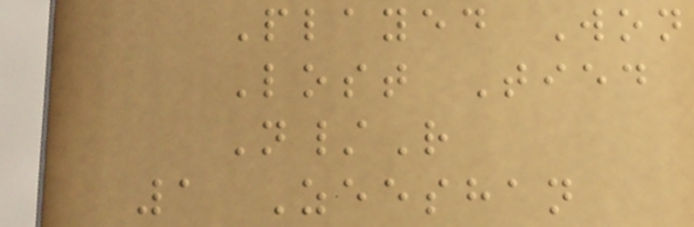Played Won
Lost Tied
N/R
1 Zeeshan
